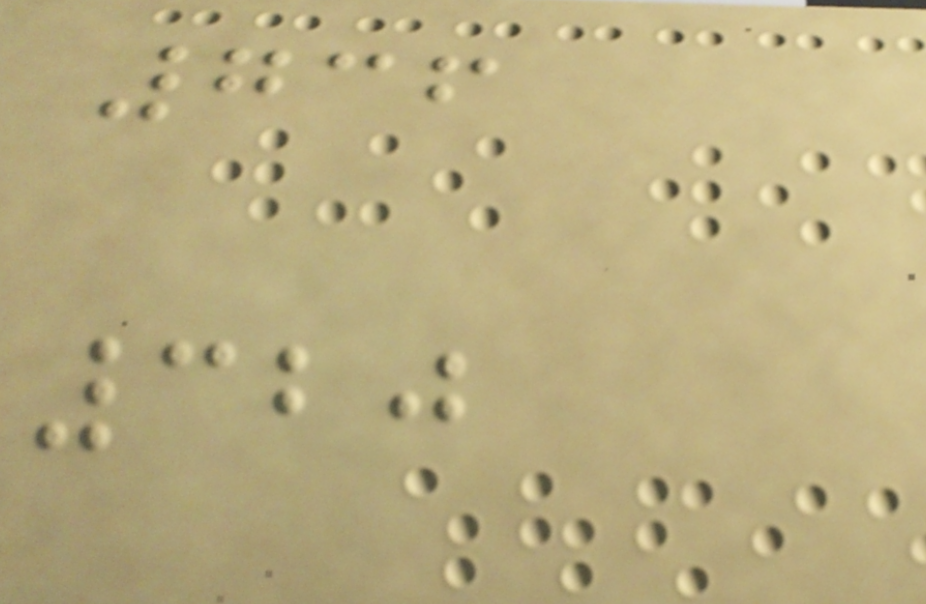736
320
